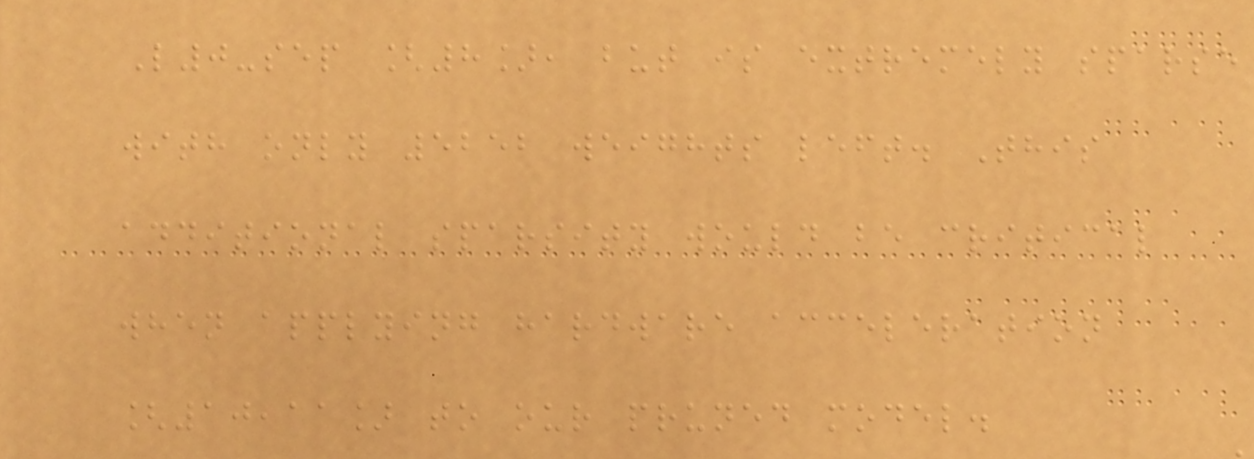L0-sep [8], but is extremely sparse
with only 5252 weights left. This
additional sparsity would be critical
when applying hardware acceleration
[10,11] to our pruned model.
